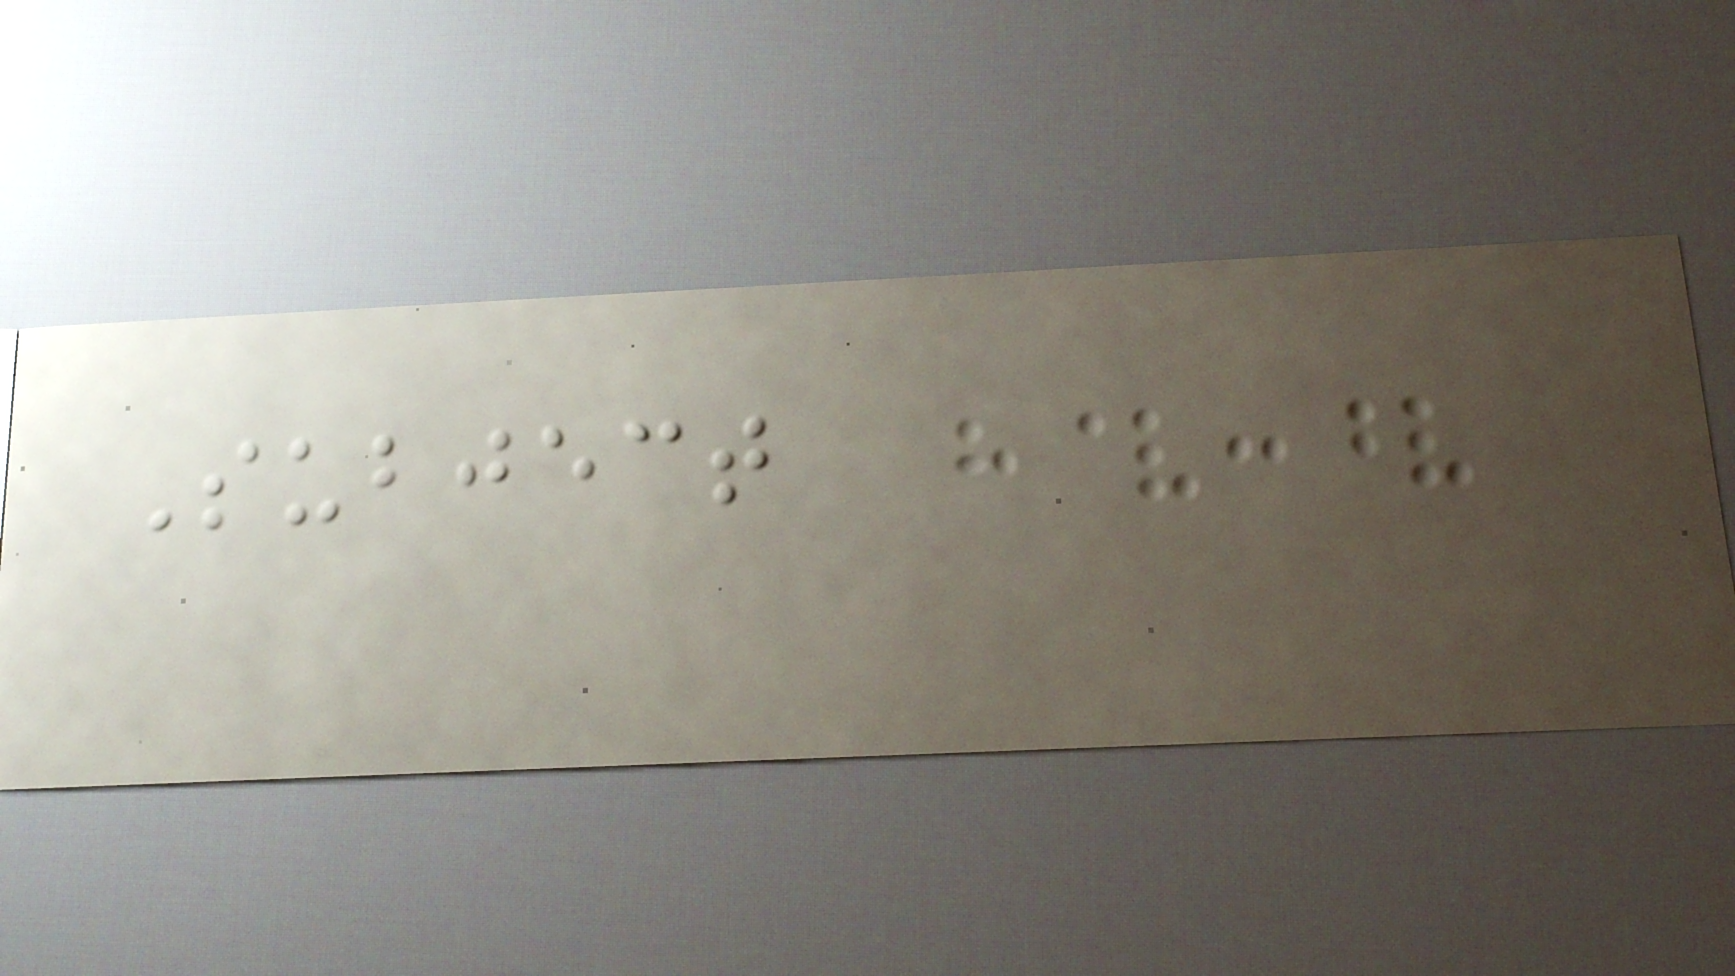Subject
